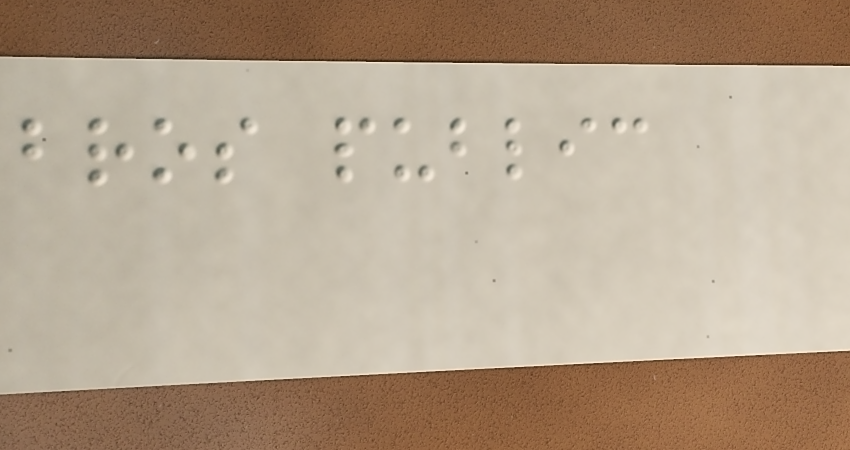bros public
